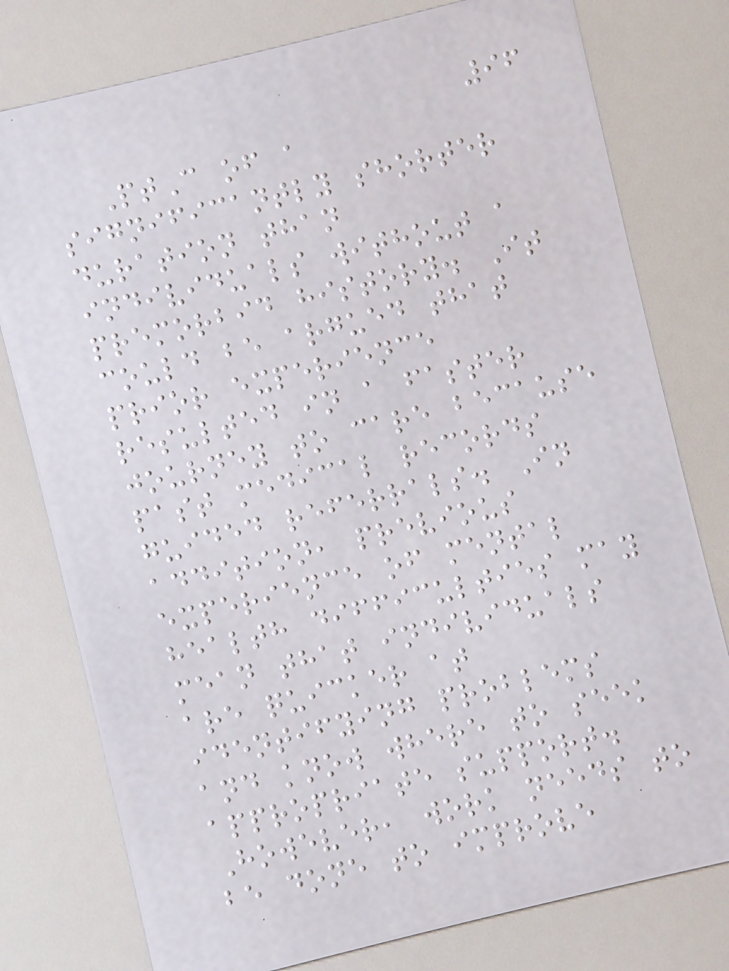96
PtC of a
significantly shorter
duration than
individuals without a
premorbid history. It
could be argued that
prior experience
resulted in a faster
journey to care because
past medical records
guided referrals. In
addition, previous
experience of mental
health difficulties may
mean that individuals
are quicker at
identifying problems
and know where to seek
appropriate support.
However, work needs to
be done to improve
